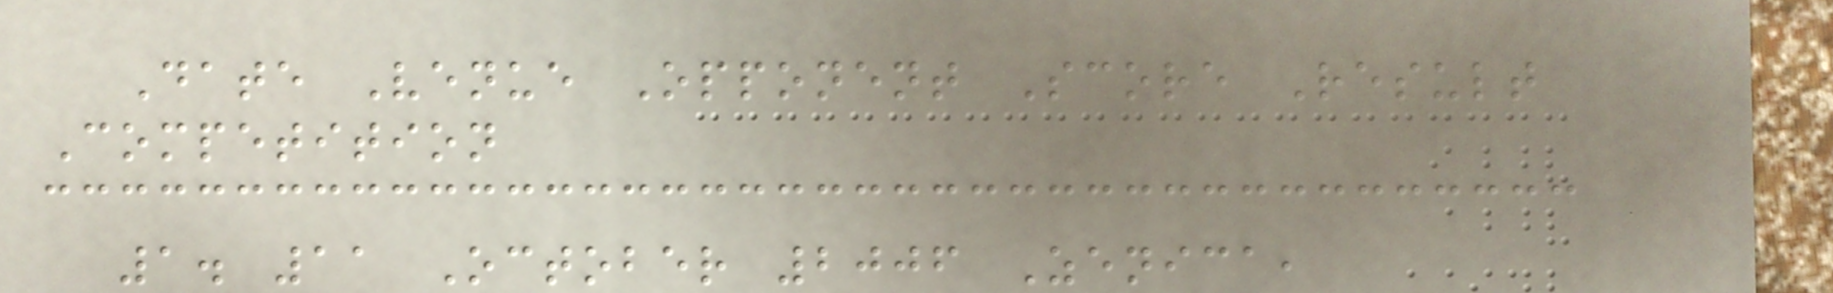Date Venue Opponent Score Result
Competition
1. 11 October 2006 Zenica,
